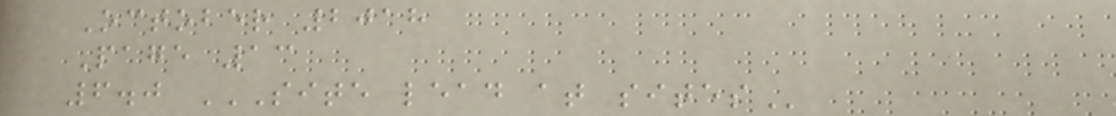October 2018
Page 13
6.0 SITE LEAD AT SITES
